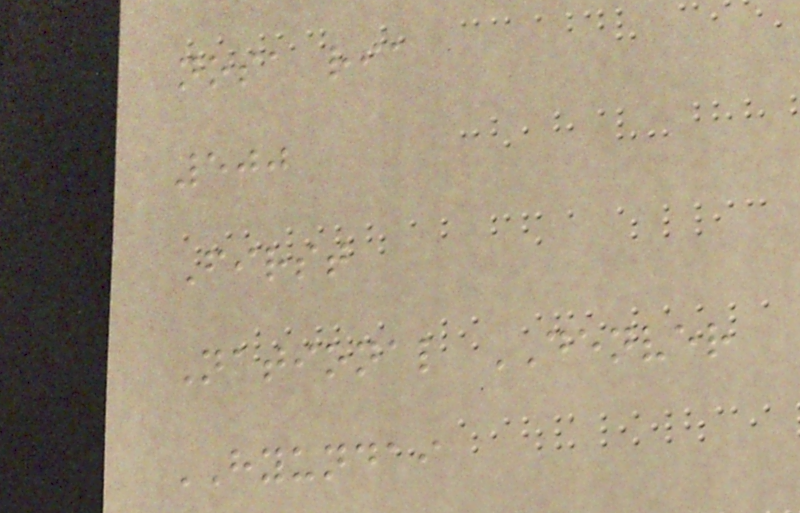nosa ria
500
First
National DENVER
HYUNDAI
